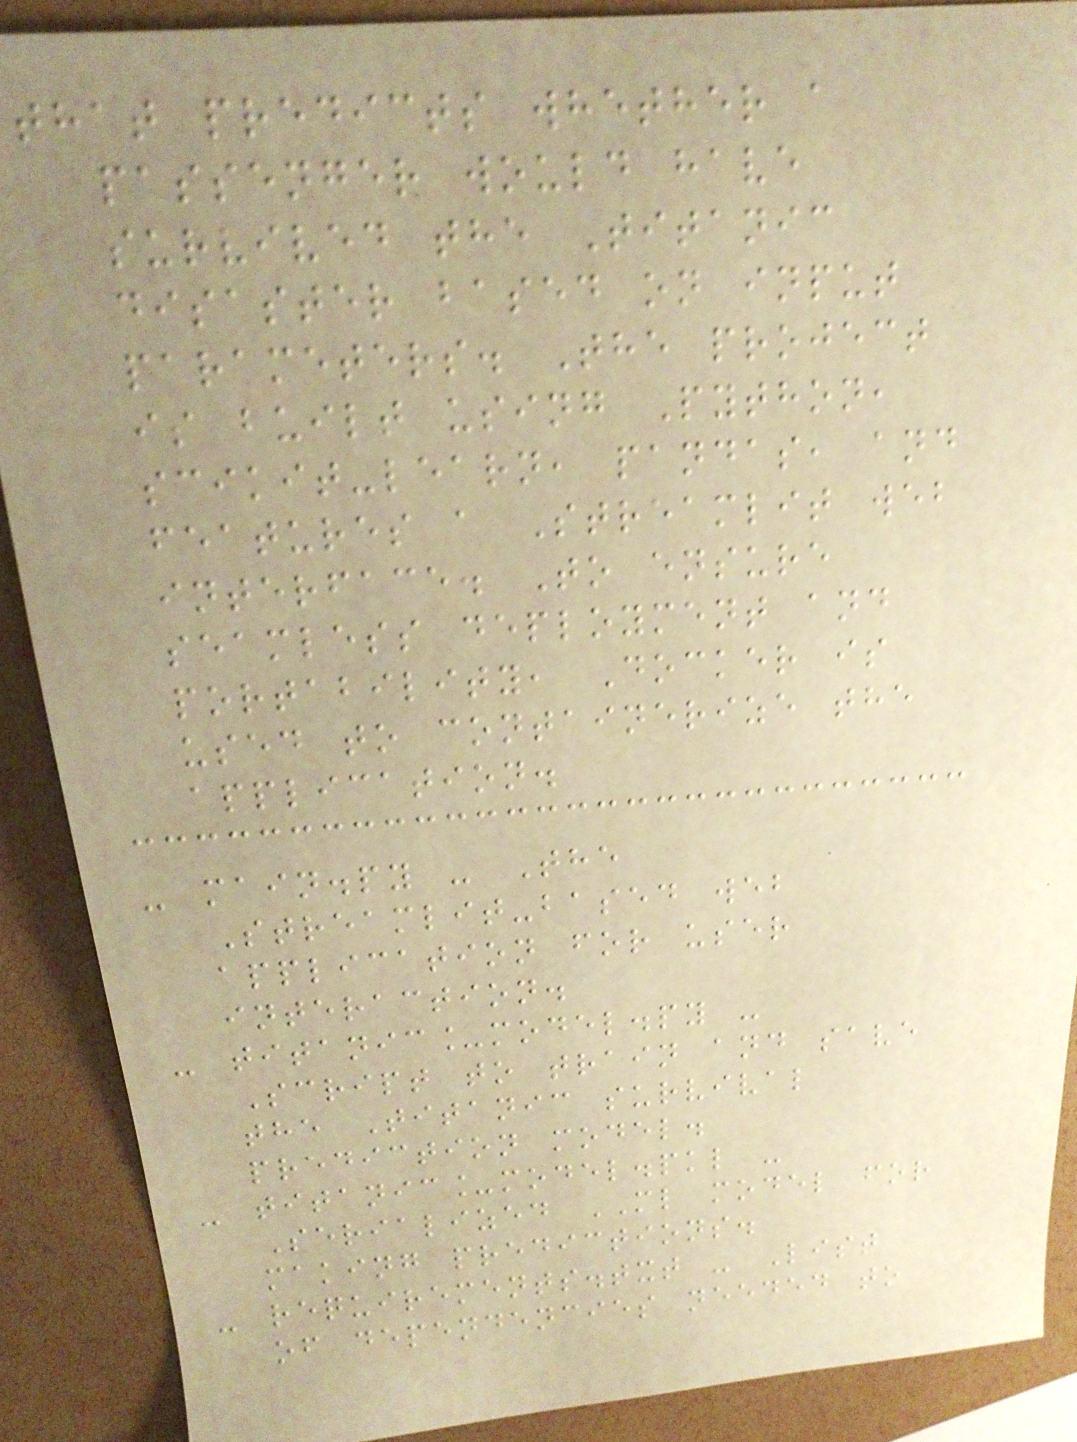that predicts whether a
passenger would have
survived the Titanic
disaster based on input
parameters. The project
is built using Python,
scikit-learn, pandas, and
features a Streamlit web
interface. To ensure
seamless deployment and
portability, Docker is
used to containerize the
application.
- main.py - The
Streamlit-based web
application for user
interaction.
- titanic_model.py -
Script to train and save
the Titanic survival
prediction model.
- titanic_model.pkl -
Serialized ML model for
making predictions.
- requirements.txt - List
of dependencies needed to
